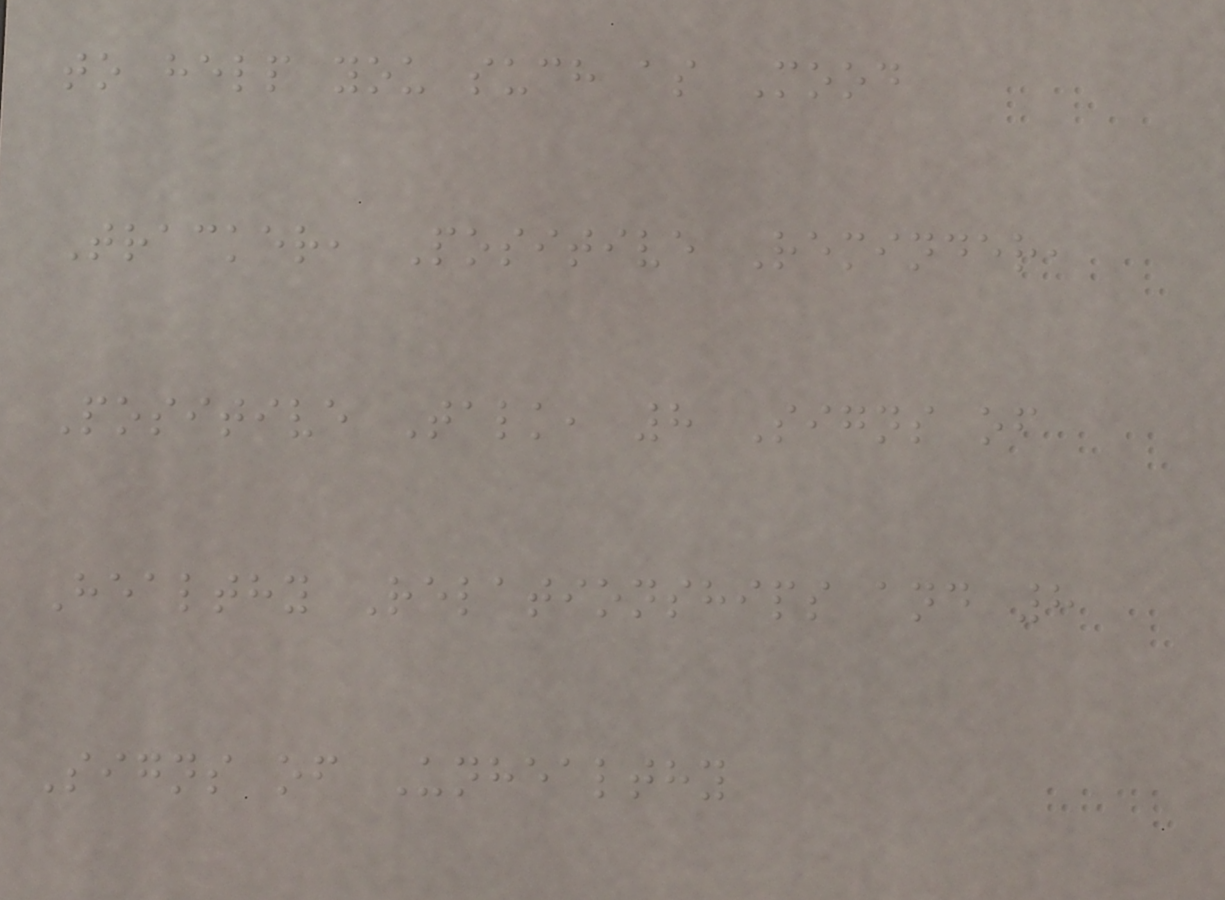to help you such as Mood
Tracker, Positive Reminder,
Positive Talk, 8 Signs of
Healthy Relationships and 8
Signs of Unhealthy
